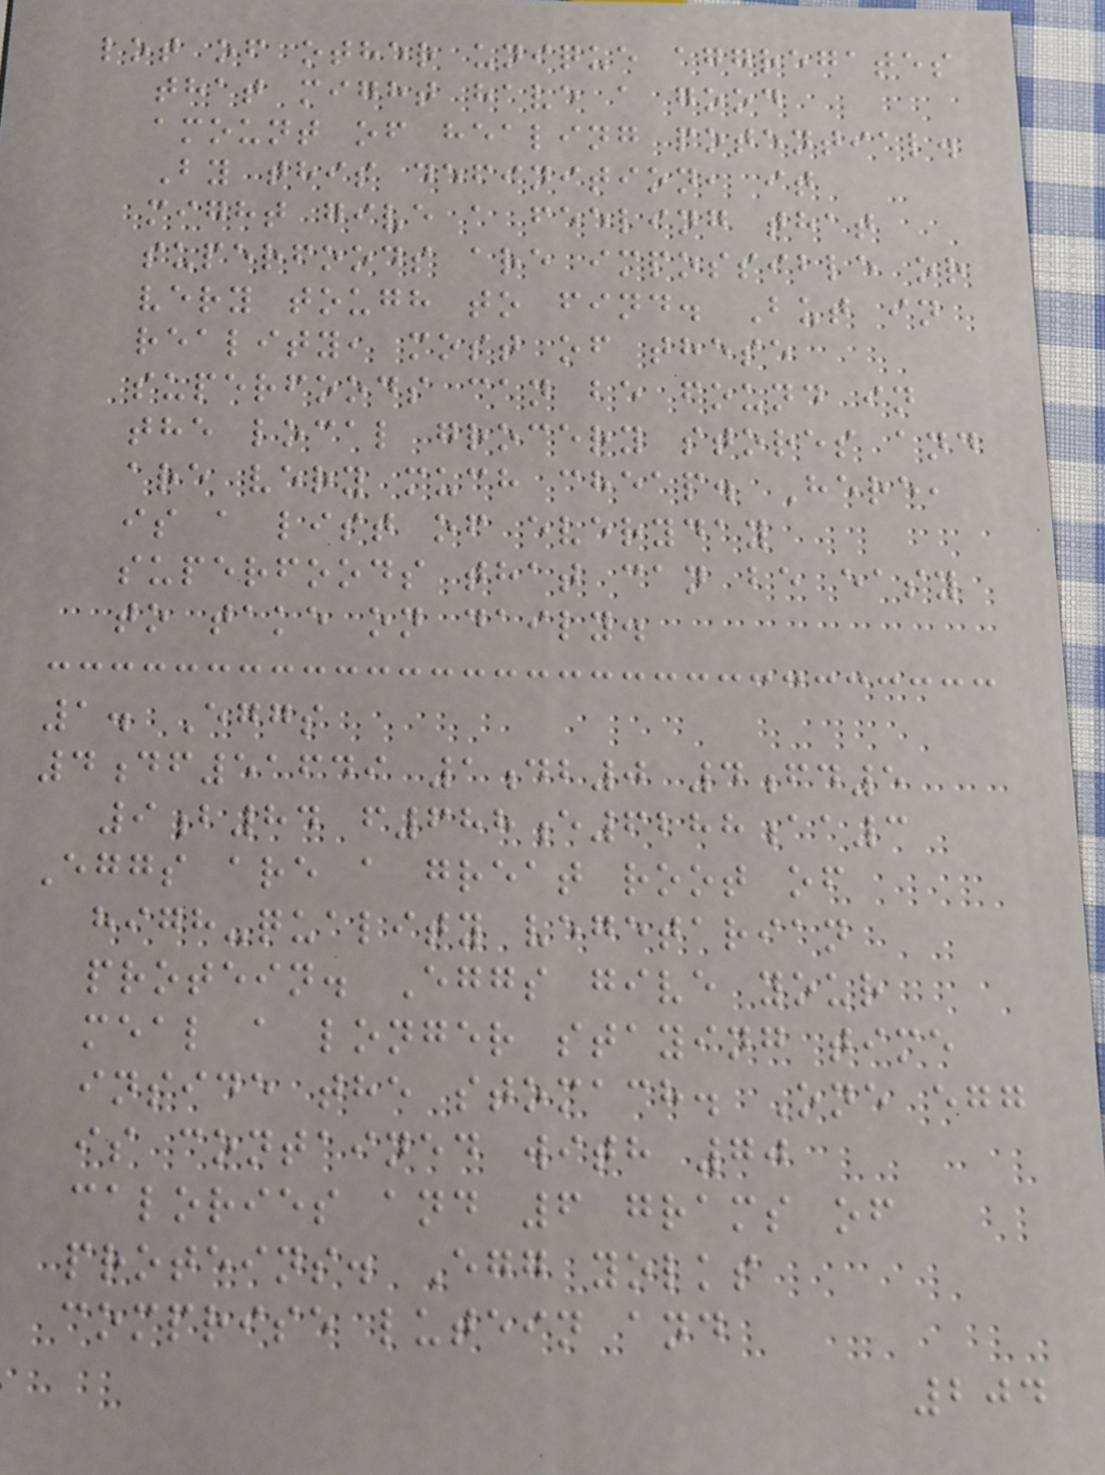lot of other unique aggregates
that might have a good
amount of healing potential.
By this definition, it
might give a feeling that
superfoods are impossible or
very tough to find. But in
reality, most of these
superfoods can be found in
the local grocery stores and
are very much cheap. Here,
is a list of everyday
superfoods that can be easy
to take on daily.
1. Eggs
4df51649 1db0 4fd5
9b84 f688e6288aa3
Eggs are a great root of
high-quality vegetarian
protein. Eggs give your
meal a longer staying time
inside the stomach. One egg
is contained with 70
calories and 6 grams of
proteins. Egg yolks
comprise lutein and
204
